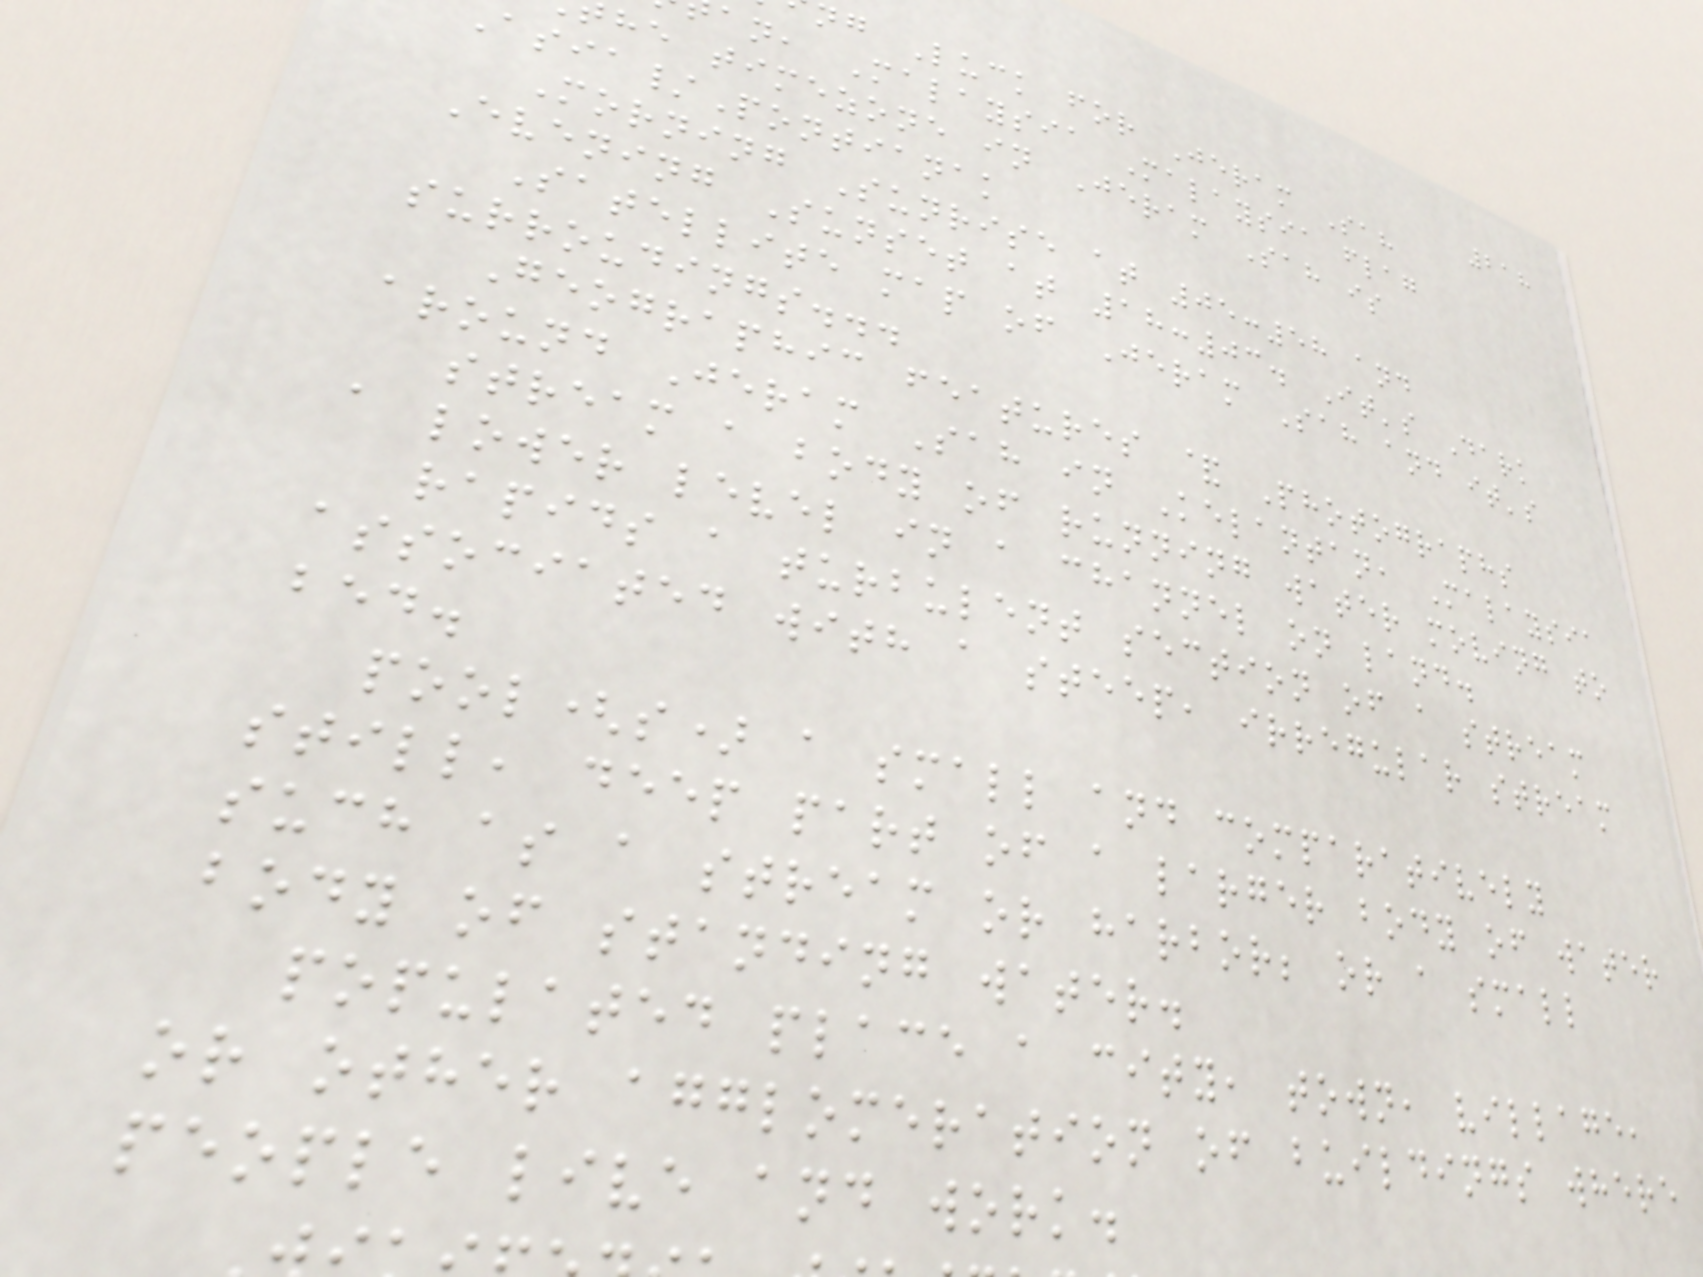218
ng Luck for Jeram Sah
an, Malaysia Malaysia flag
he timezone in Jeram Sah is
sia/Pontianak
Morning Sunrise at 05:58 and
Evening Sunset at 18:03. It's Dark
Satellite map of Jeram Sah and it's
surroudings...
Geographic features & Photographs
around Jeram Sah in Kelantan, Malaysia
stream a body of running water moving to
a lower level in a channel on land.
rapids a turbulent section of a stream
associated with a steep, irregular stream
bed.
pool(s) a small and comparatively
still, deep part of a larger body of water
such as a stream or harbor; or a small
body of standing water.
populated place a city, town, village,
or other agglomeration of buildings where
people live and work.
